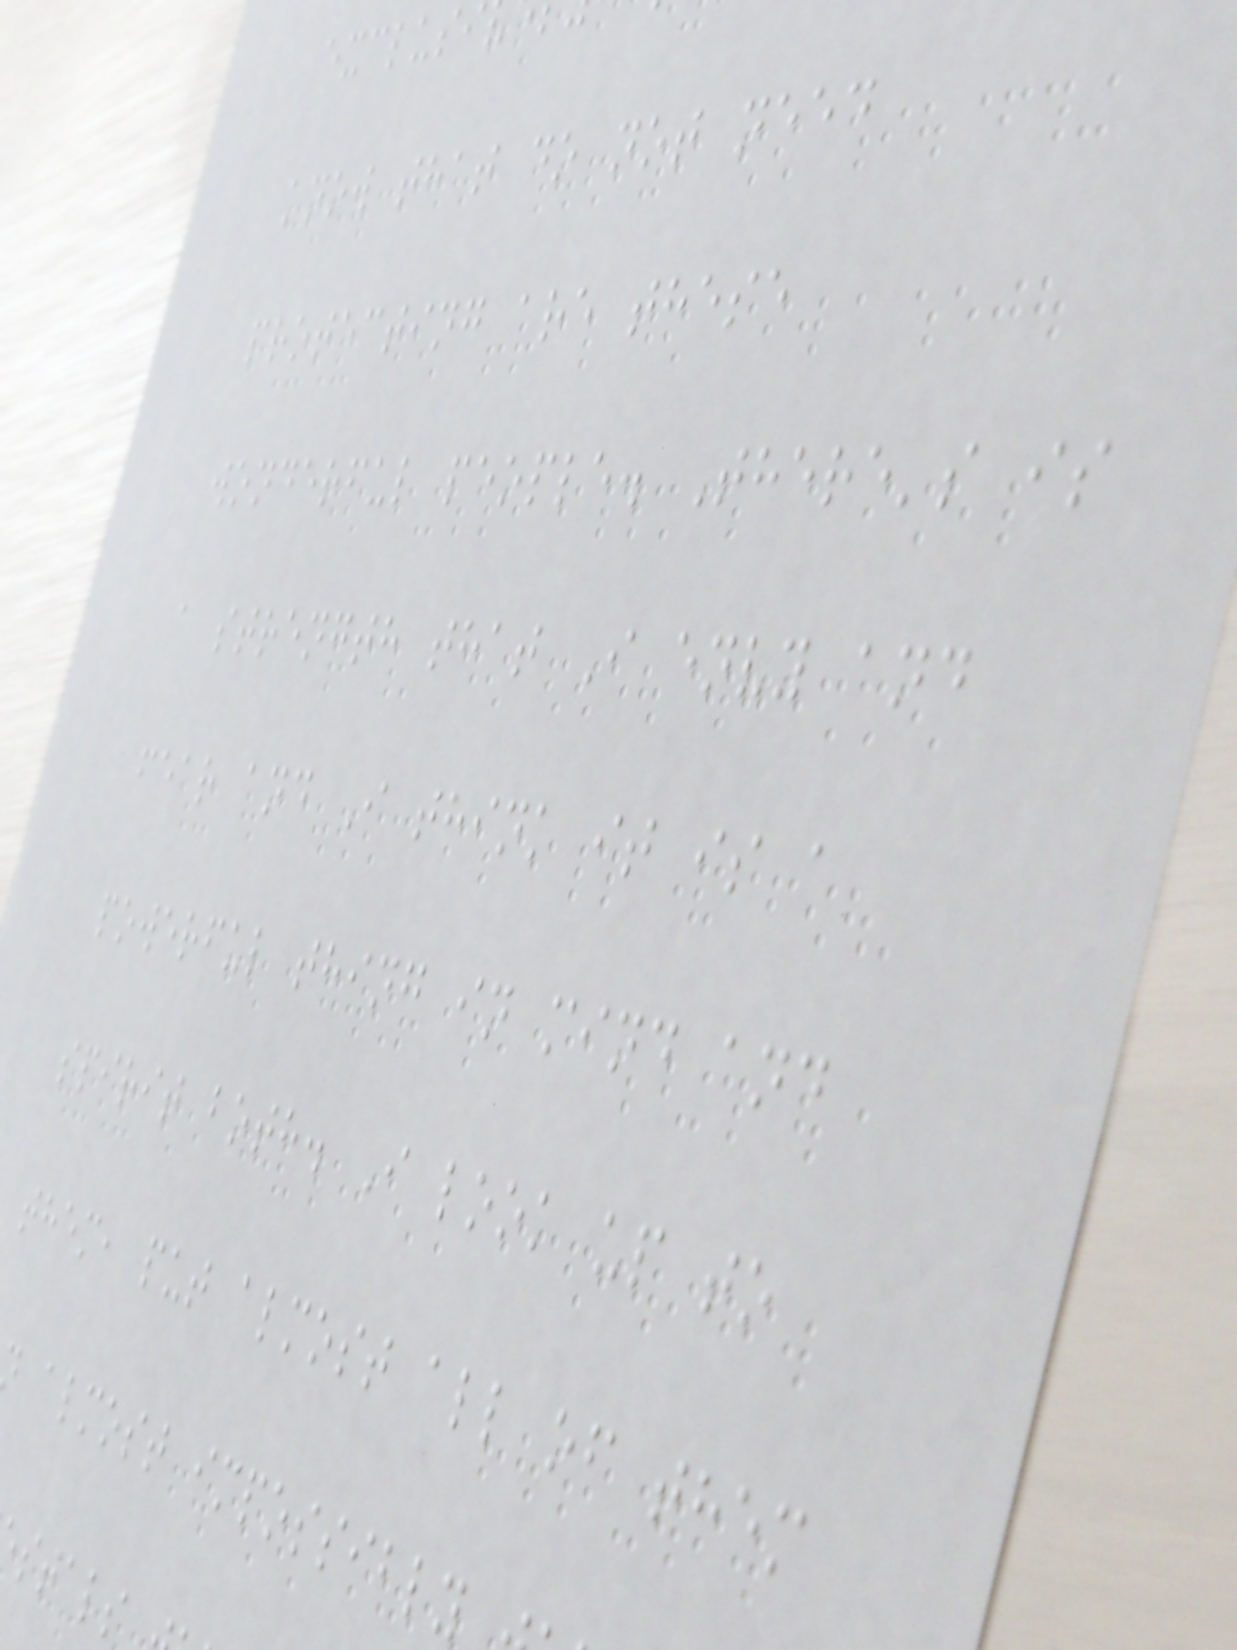exclusi
know that do not need
protecting are these
wonderful people. There's is
a strength that I envy and
fear and I think it is a
powerful thing in mind and
spirit both. I look up to
them, put almost all of them
almost impossibly
